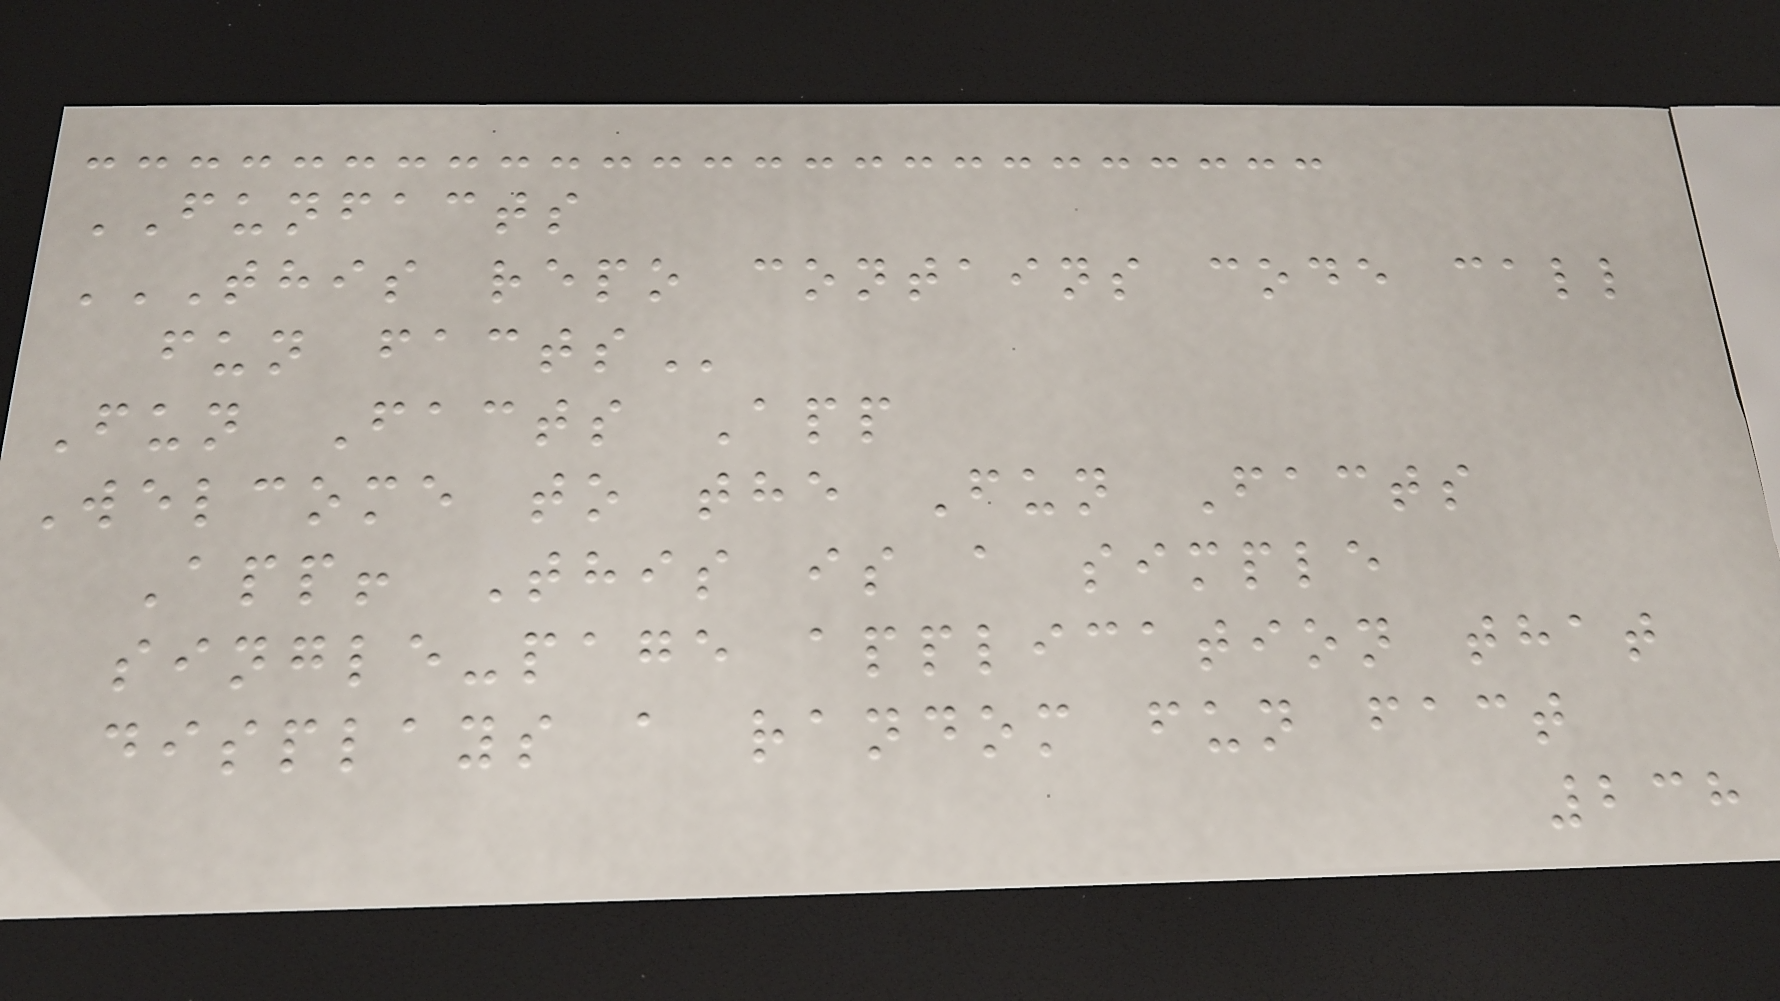FUNFACTS
THIS REPO CONTAINS CODE CALL
FUN FACTS
Fun Facts App
Welcome to the Fun Facts
App! This is a simple
single-page application that
displays a random fun fact
238
